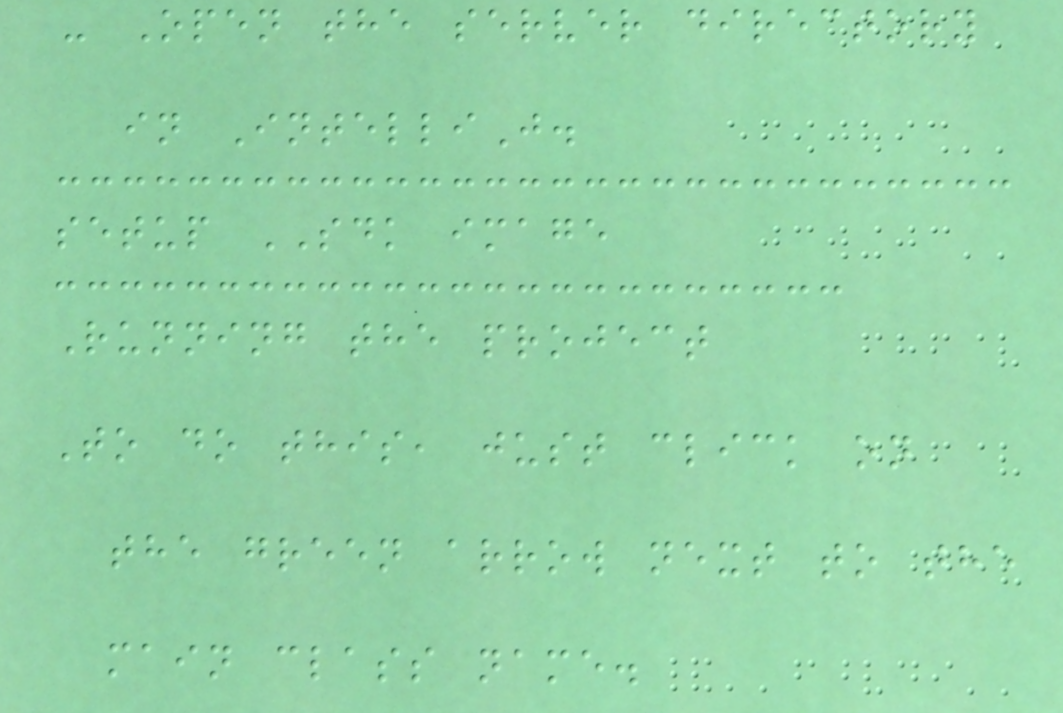- Open the server directory
in IntelliJ.
setup SDK image
Running the project
To do this, just click on
the green arrow next to the
main class name.
